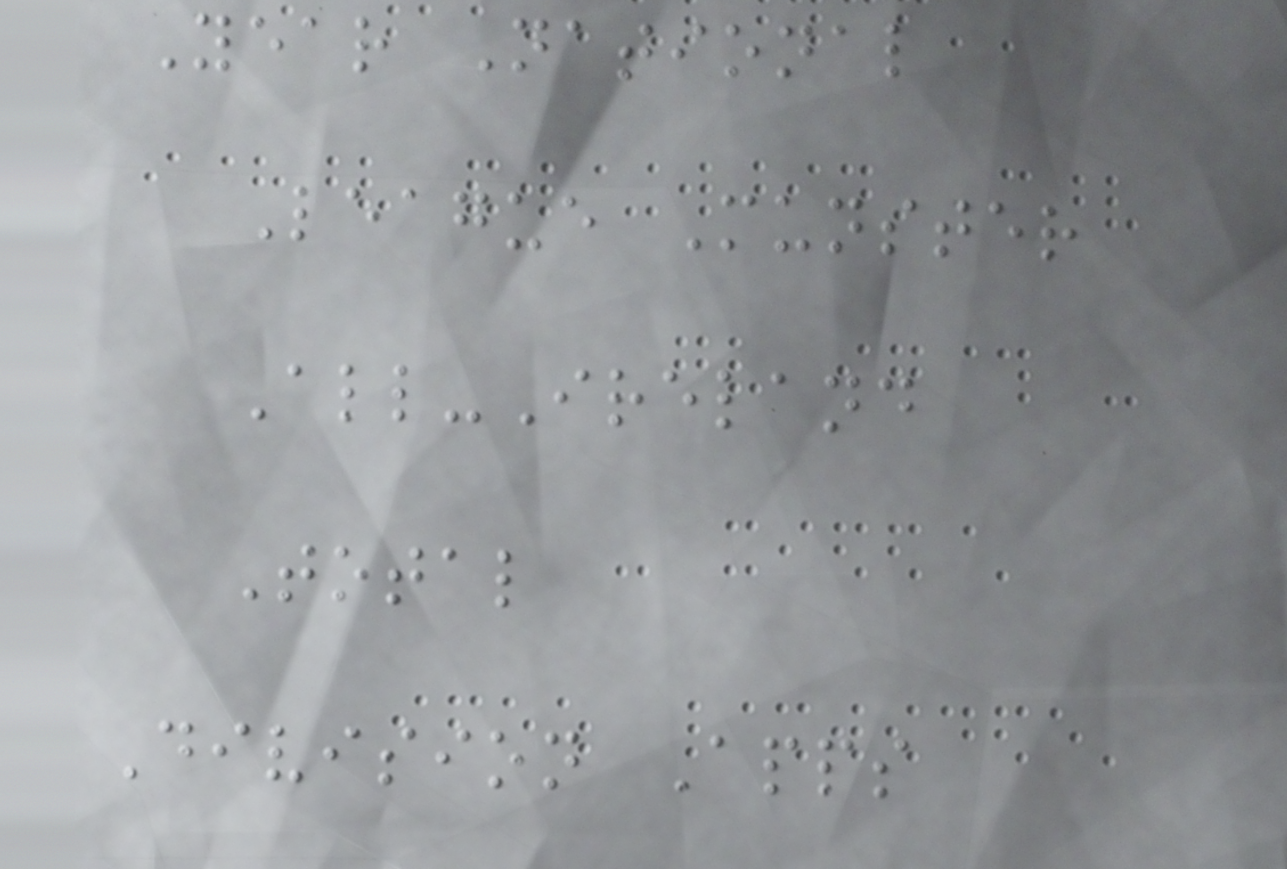Year National
League Munster
All-Ireland
Total
Division Apps
